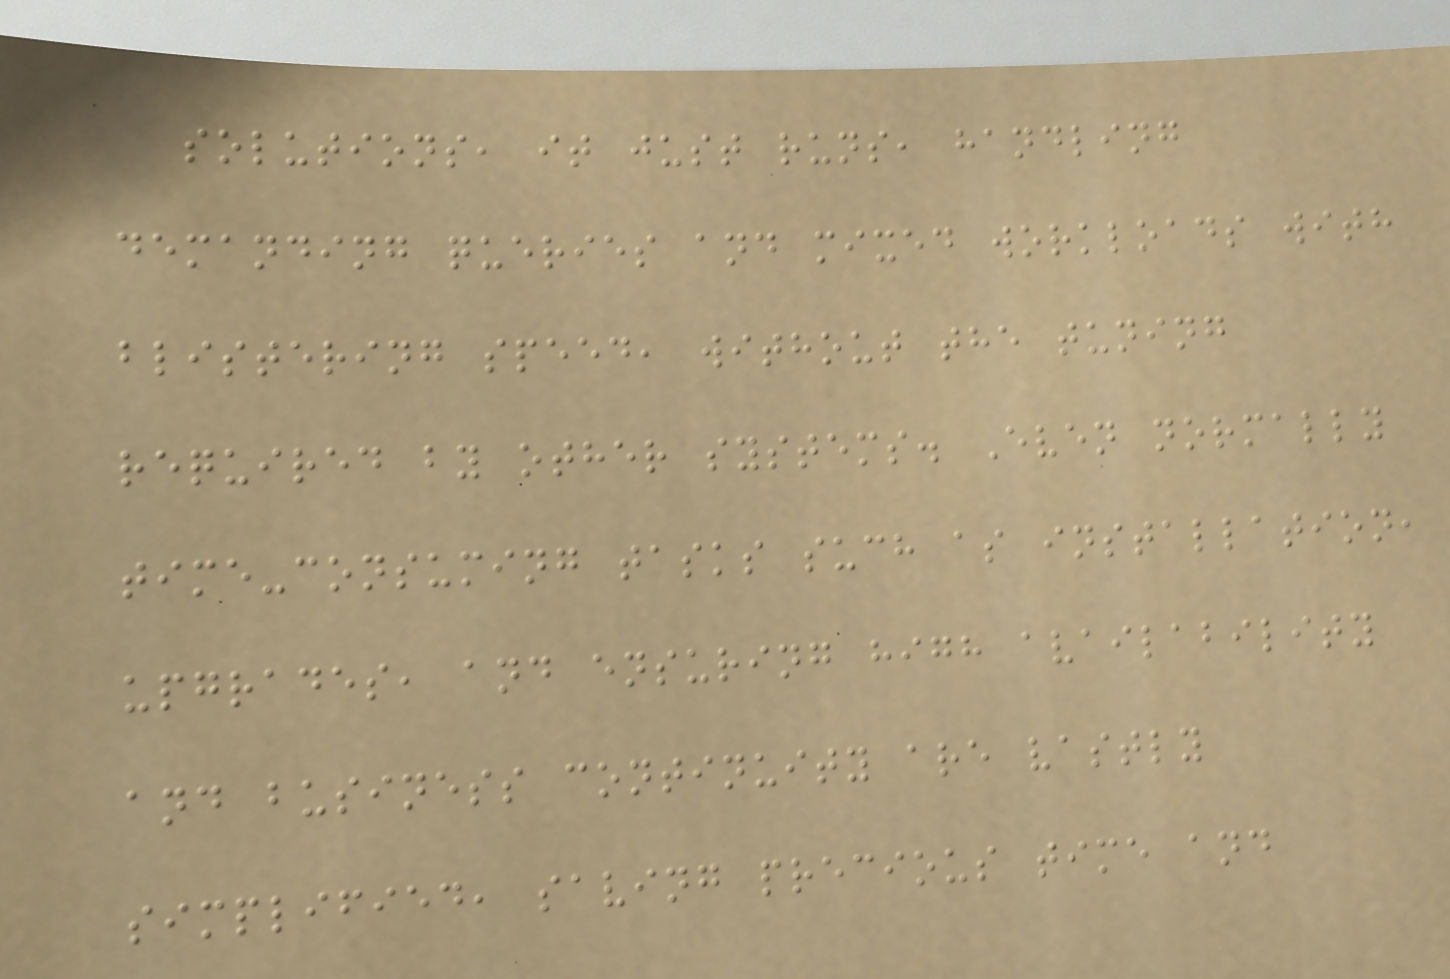solutions, it just runs, handling
demanding queries and mixed workloads with
blistering speed, without the tuning
required by other systems. Even normally
time-consuming tasks such as installation,
upgrades, and ensuring high availability
and business continuity are vastly
simplified, saving precious time and
